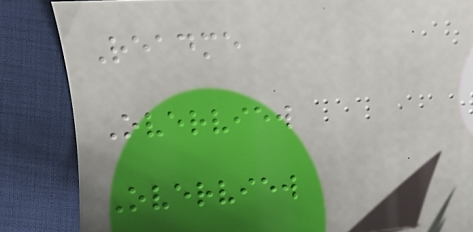Readme
Overview
Overview
